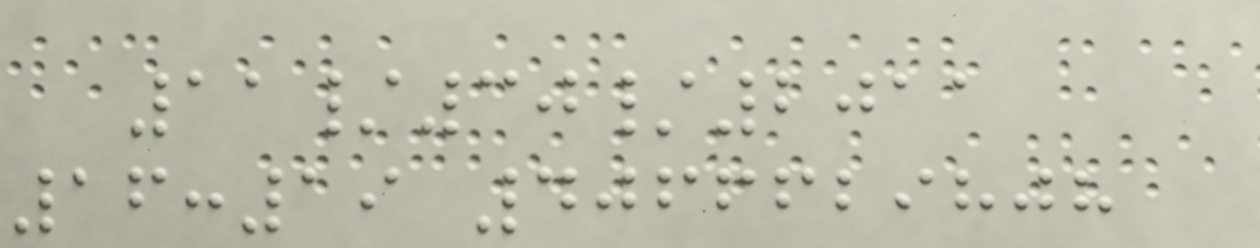11/30/2011
16:19 4066629808
